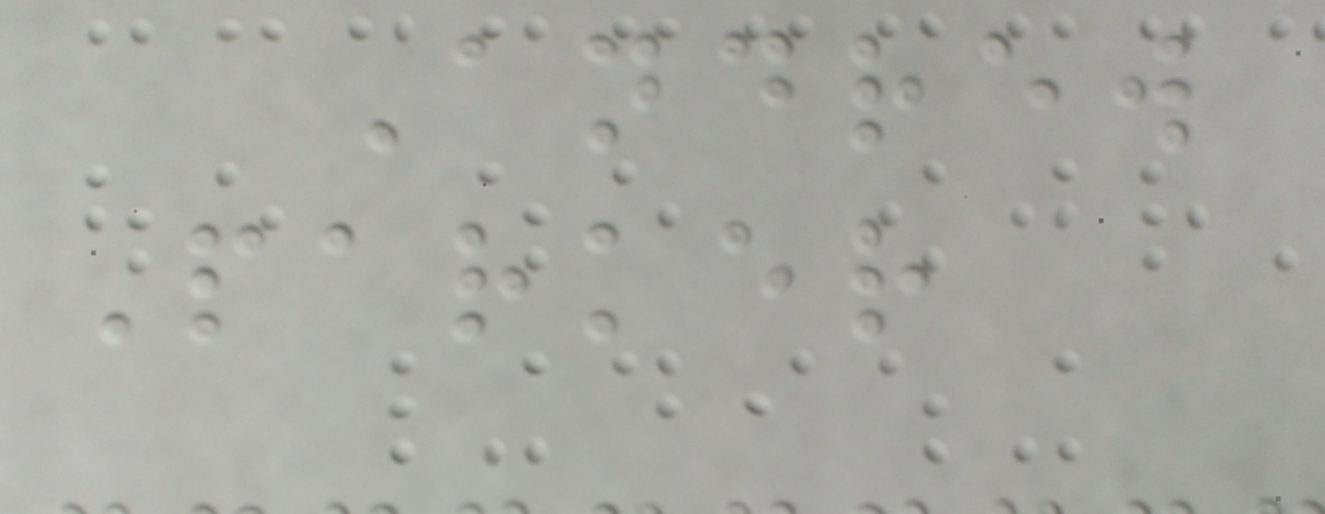Andrew
Parker
